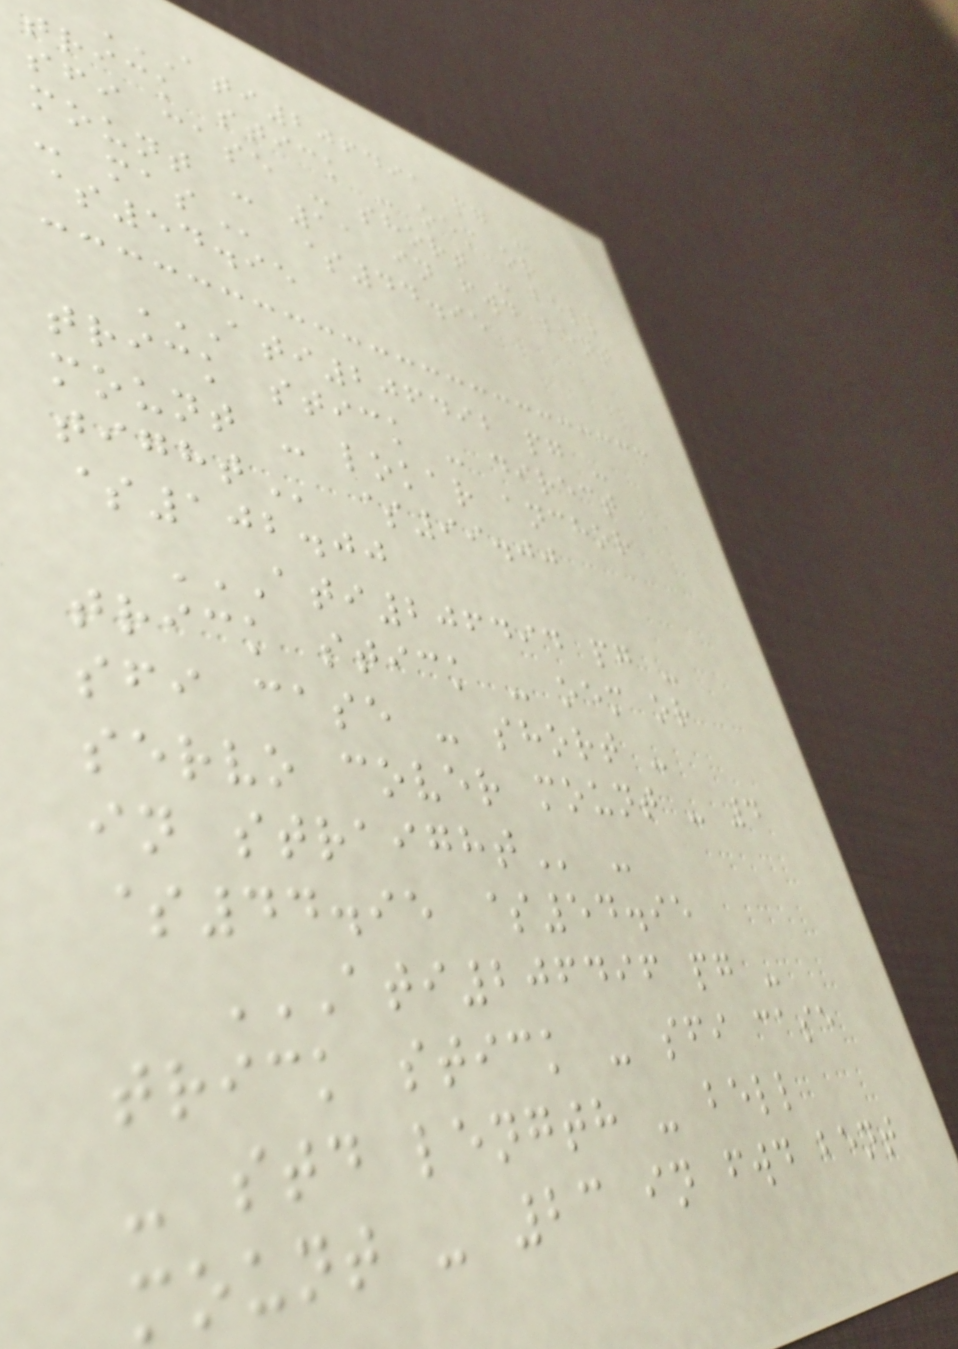ATI206491 PG -
TRICK STICK - OEM OR
SFI CASE - SHORT - BELL
MOUNT - 11 IN FWD BENT
- MAS $44.95
$54.95
ATI206492 PG -
TRICK STICK - DIRECT
MOUNT - LOKAR ANCHOR
TIGHT $99.00
$102.00
ATI206494 PG -
TRICK STICK - OEM OR
SFI CASE - SHORT -
SERVO COVER MOUNT - 4
IN STRAIGHT -
$44.95 $54.95
ATI206496 PG -
TRICK STICK - SFI CASE
- STD LENGTH - BELL
MOUNT - 23 IN FWD BENT
